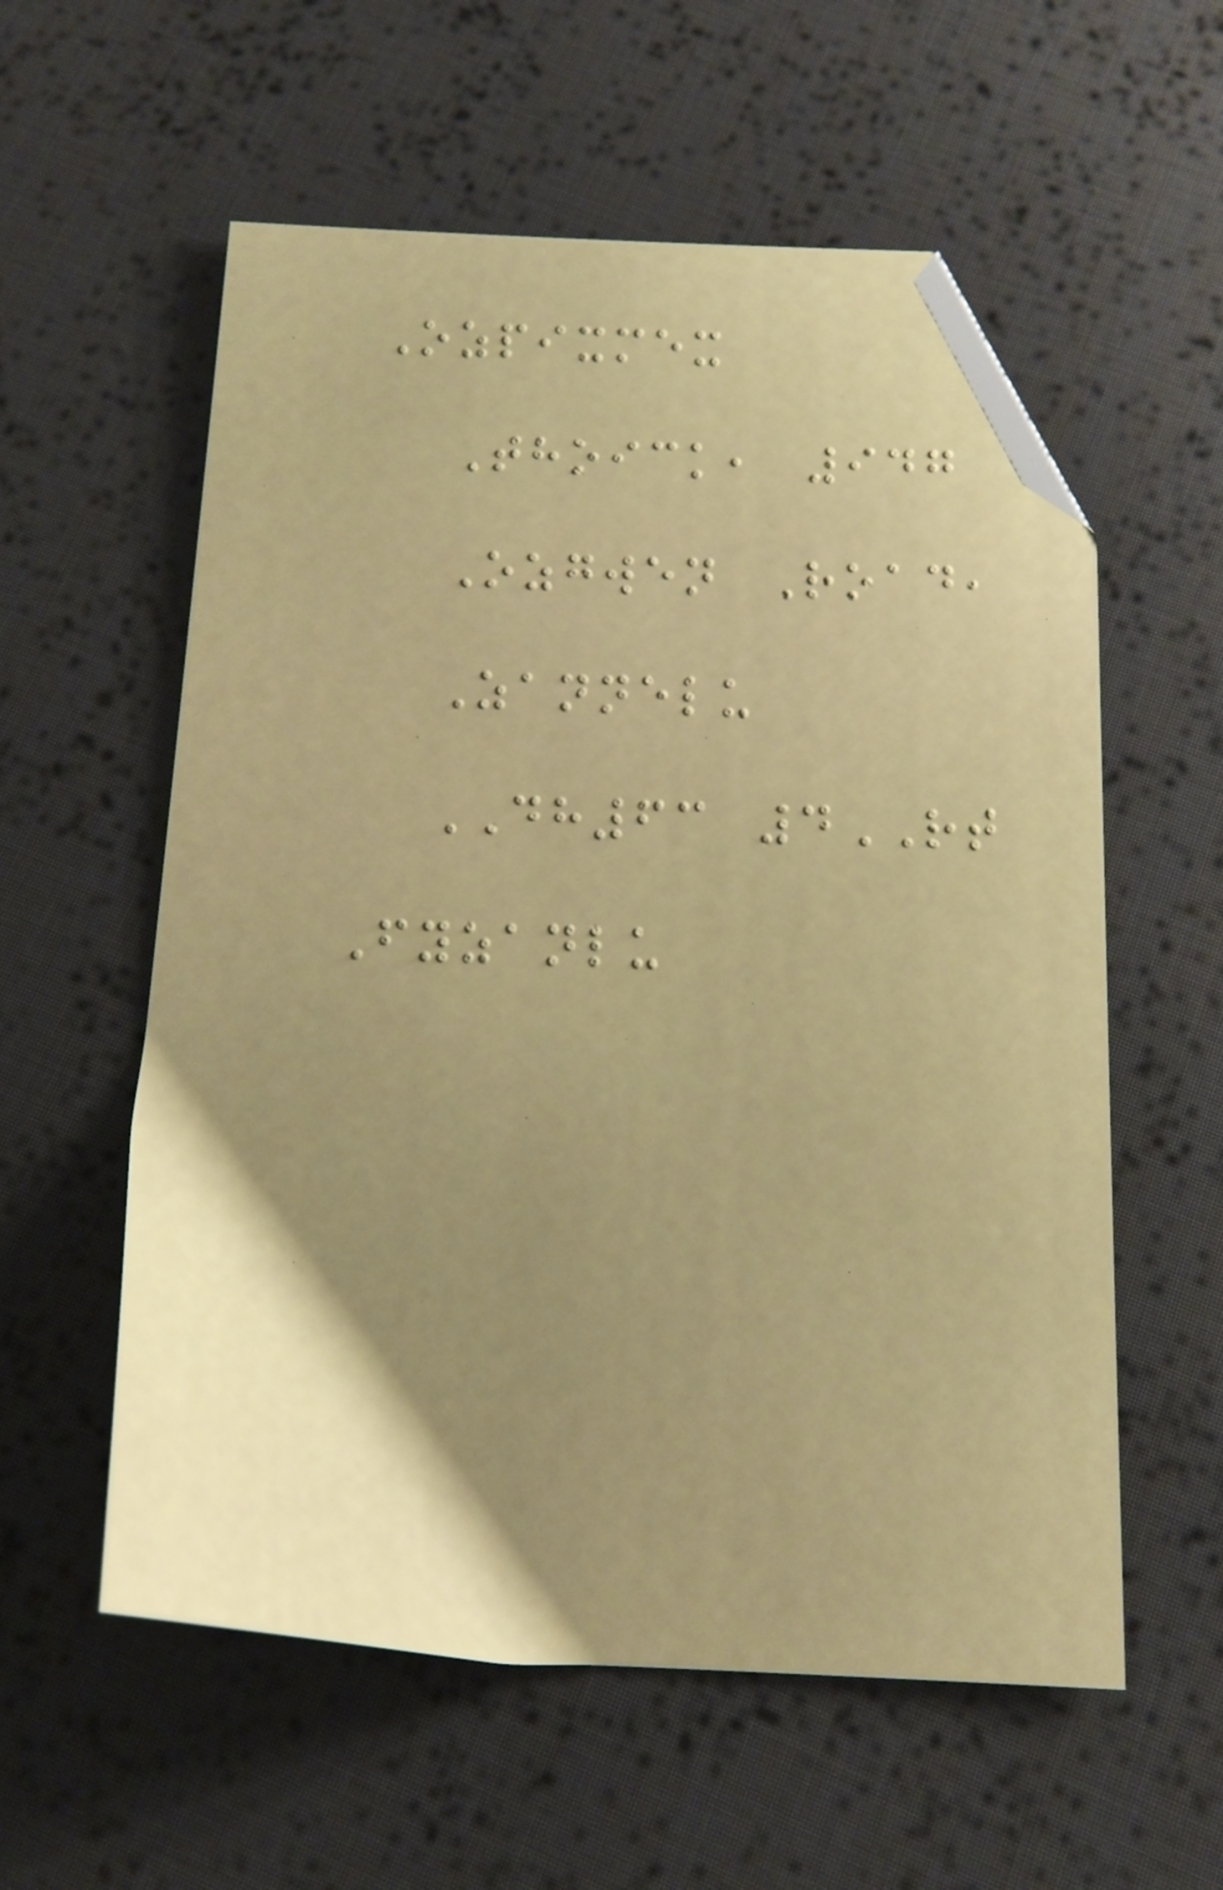Ozpixmex
Thoick, 947
Ozgwen Road,
Zannelu
DH63 4RT
Fyzanlu
